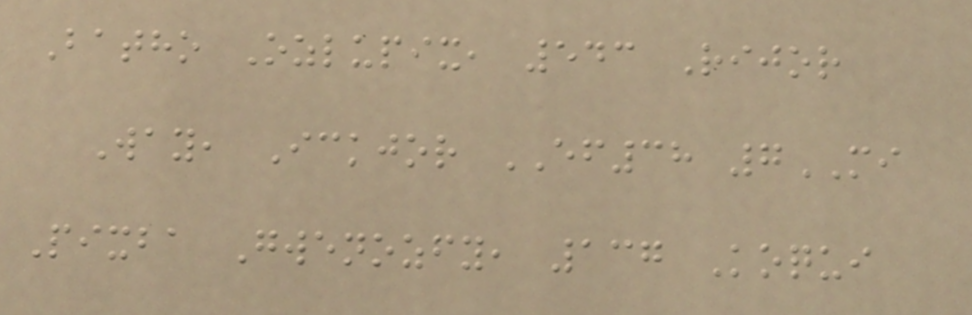Batho Ozlupix, 543 Rijor
Way, Ickjor EF38 7MI
Pixba Gwenozfy, 137 Koqui
